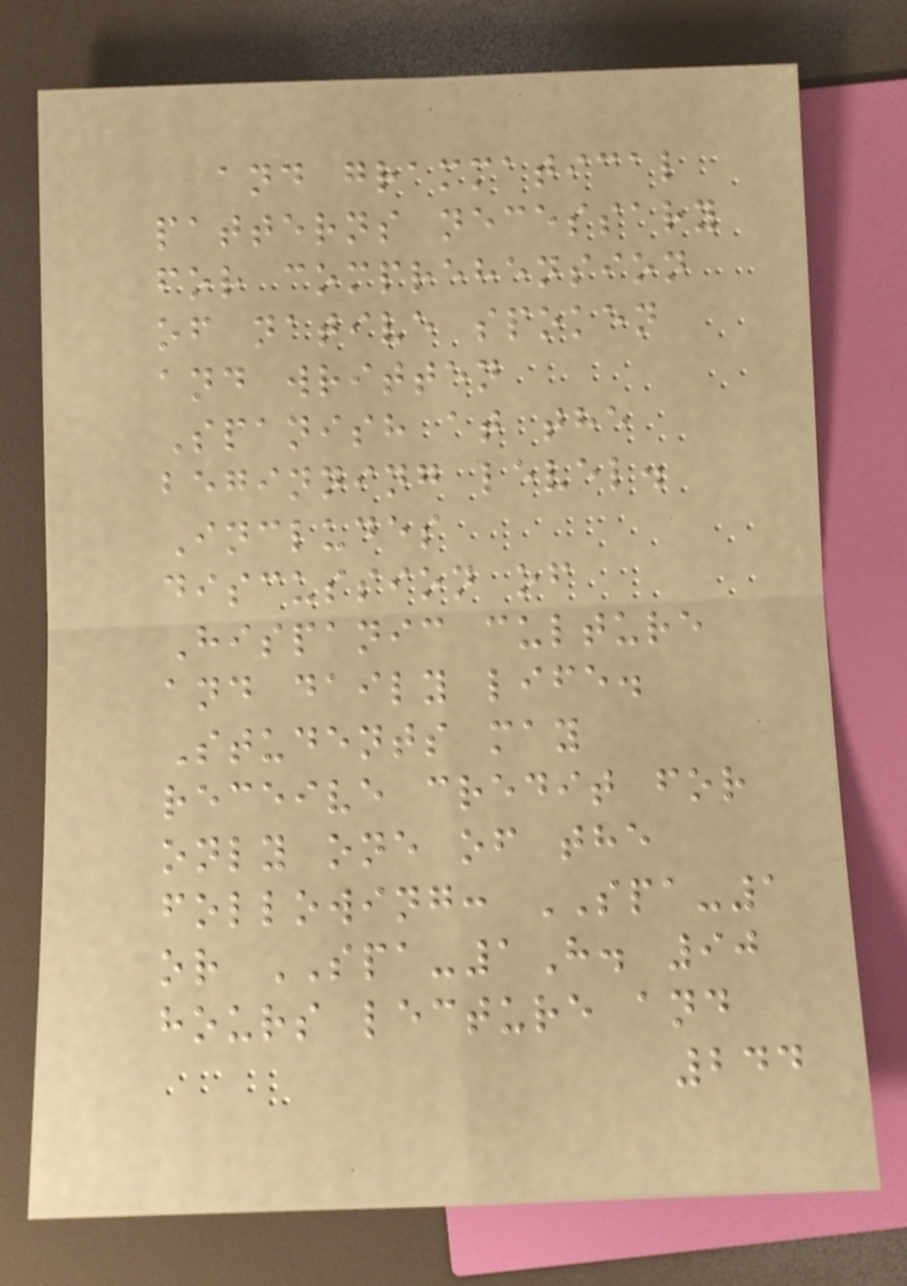and grammatical
patterns necessary
for comprehension
of native spoken
and written
Spanish at the
beginning level.
Includes
discussion of
Hispanic culture
and daily life.
Students may
receive credit for
only one of the
following: SPA-1
or SPA-1H. 90
hours lecture and
244
